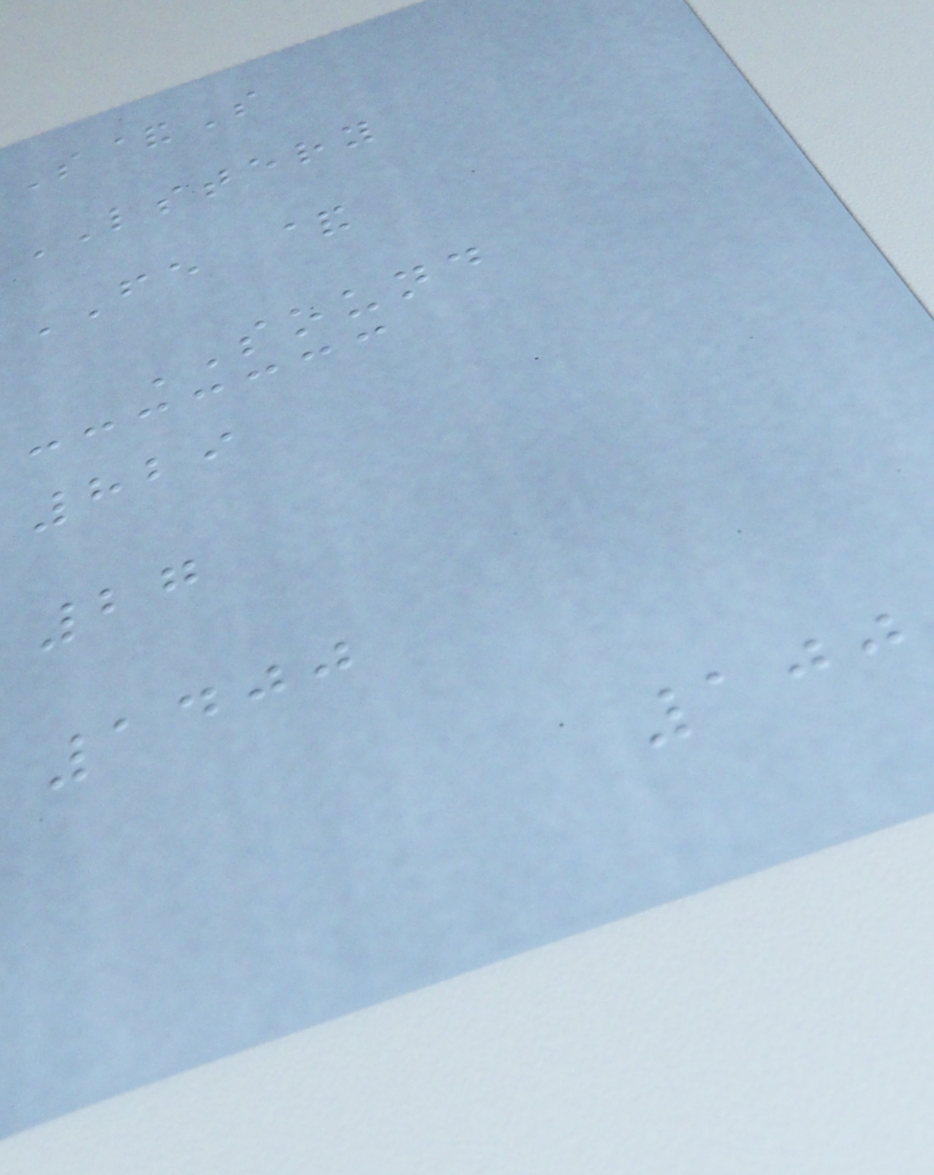S&S
LSTERY
FE &
SOUND
829
27
1400
100
